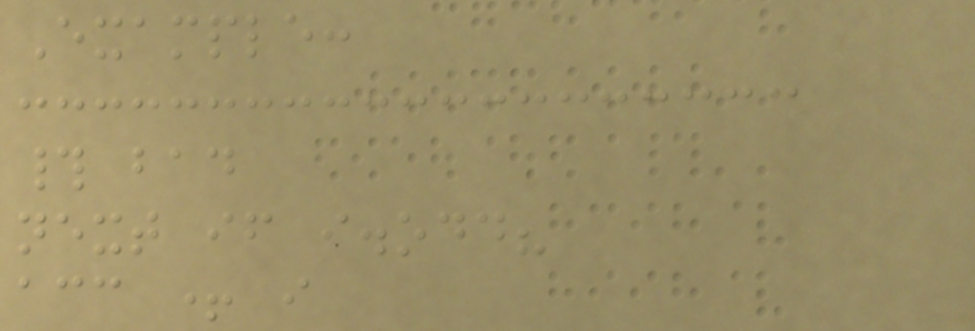Example:
# bad
next if i.odd?
acc + i
